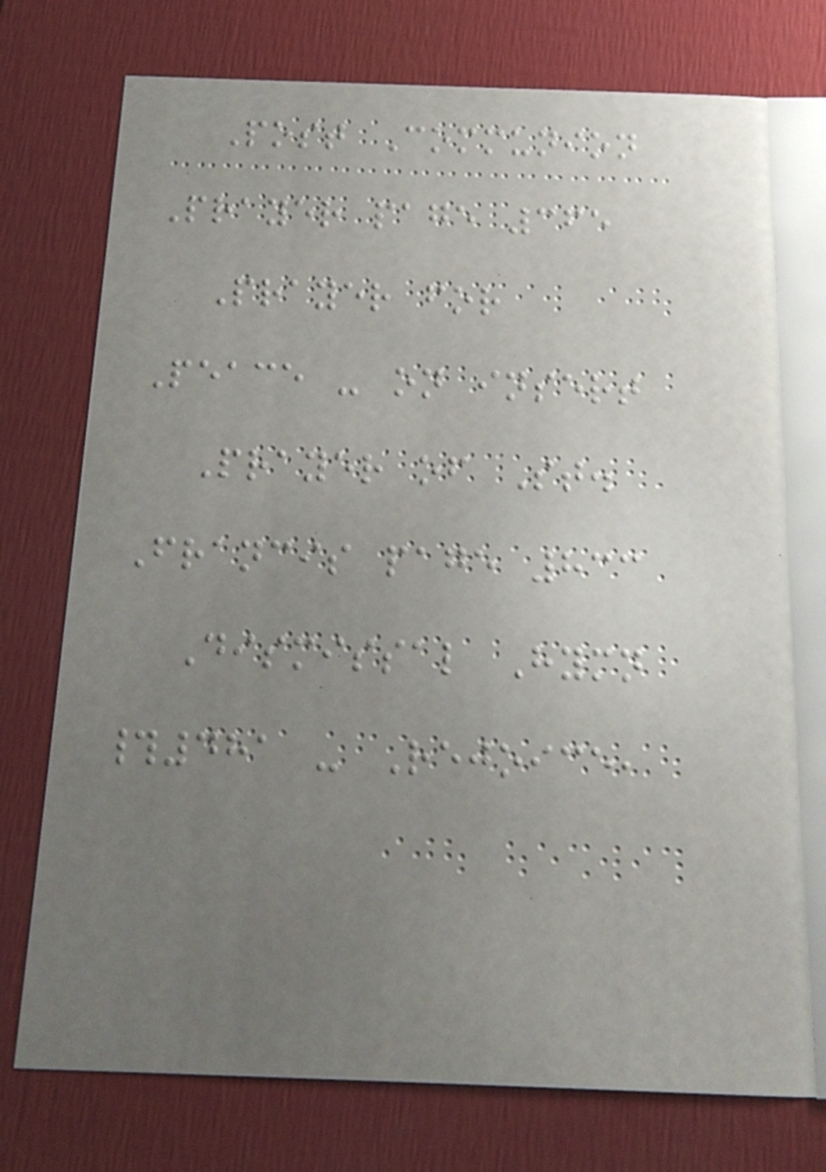Post Communion
Prayer page 365
Prayer for
Peace - on insert
Prayer of St.
Francis page 833
Dismissal Hymn
#481 - Rejoice,
